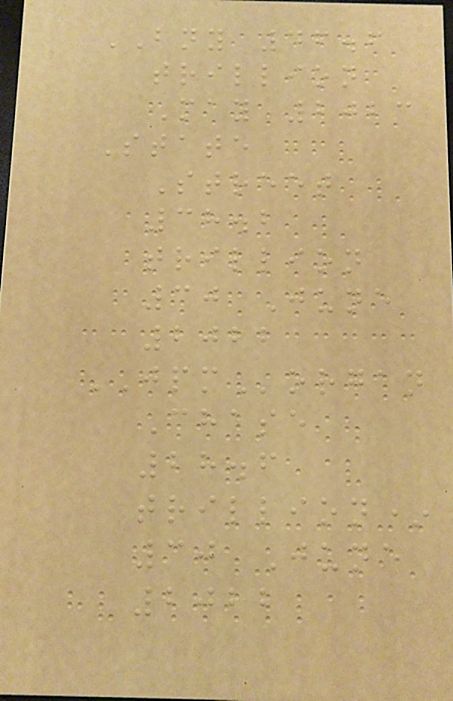BNY 46.6
trillion
May 2023
State
Street
38.2
trillion
30 June
2022
JPMorgan
Chase
28.6
trillion*
30 June
2022
